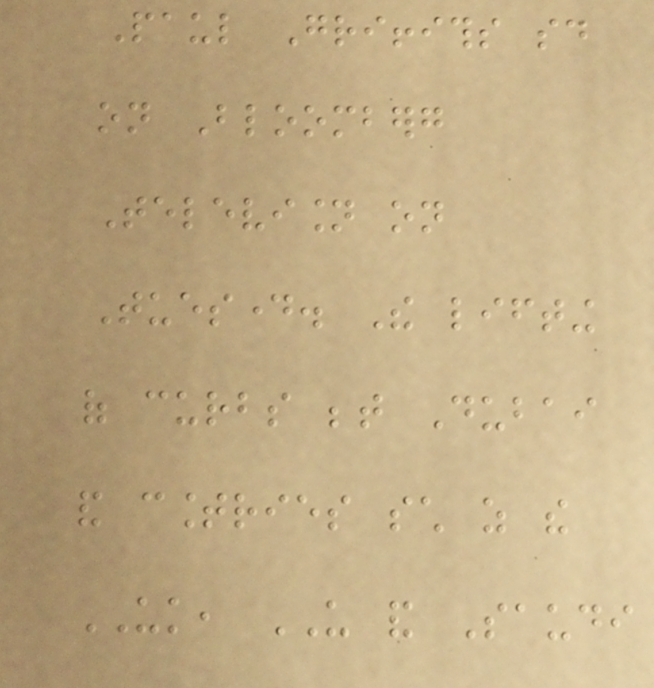Paul Griffiths said
on Bloomberg
Television on
Tuesday. The lifting
of curbs between Dubai
and countries such as the
UK, US and Saudi
